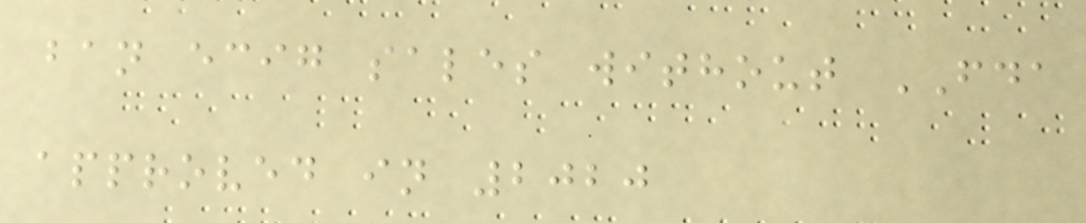ban ecig sales without FDA
approved in 2020
